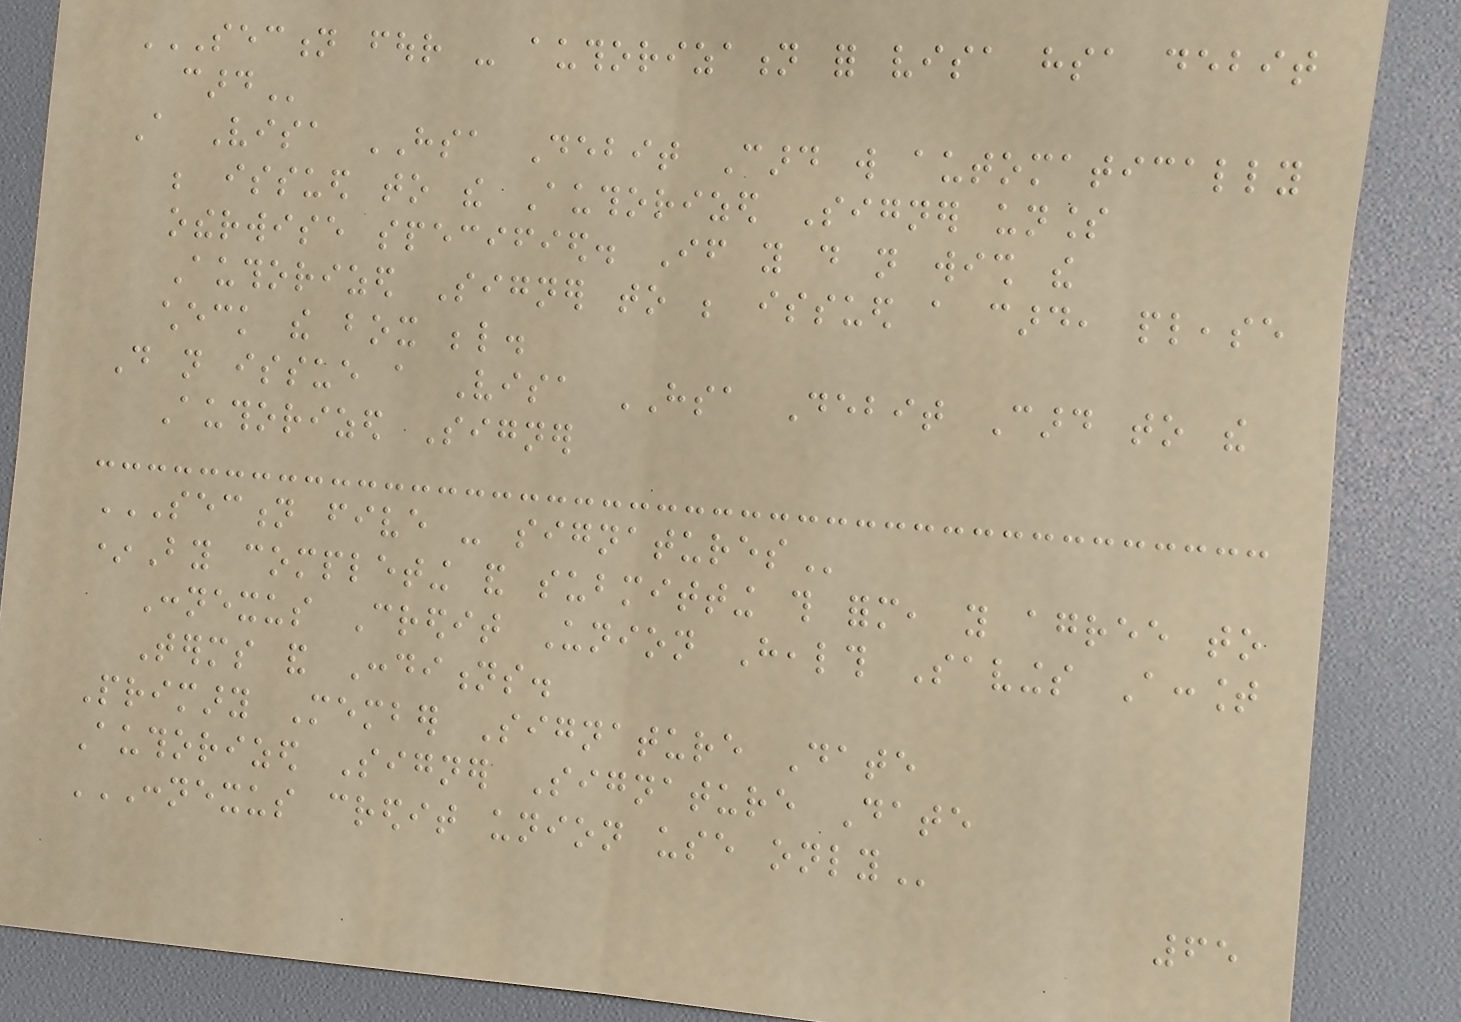SECTION FOUR - AUTHORIZATION FOR VISA HSA DEBIT
CARD
A Visa HSA Debit Card will automatically
be issued to the Authorized Signer unless
otherwise specified. If you do not wish the
Authorized Signer to be issued a card, please
check the box below.
Do not issue a Visa HSA Debit Card to the
Authorized Signer
SECTION FIVE - SIGNATURES
*By completing and submitting this form, you agree to
Connexus Credit Union Health Savings Account
Terms and Conditions.
Primary Member Signature Date
Authorized Signer Signature Date
CONNEXUS CREDIT UNION USE ONLY
65
